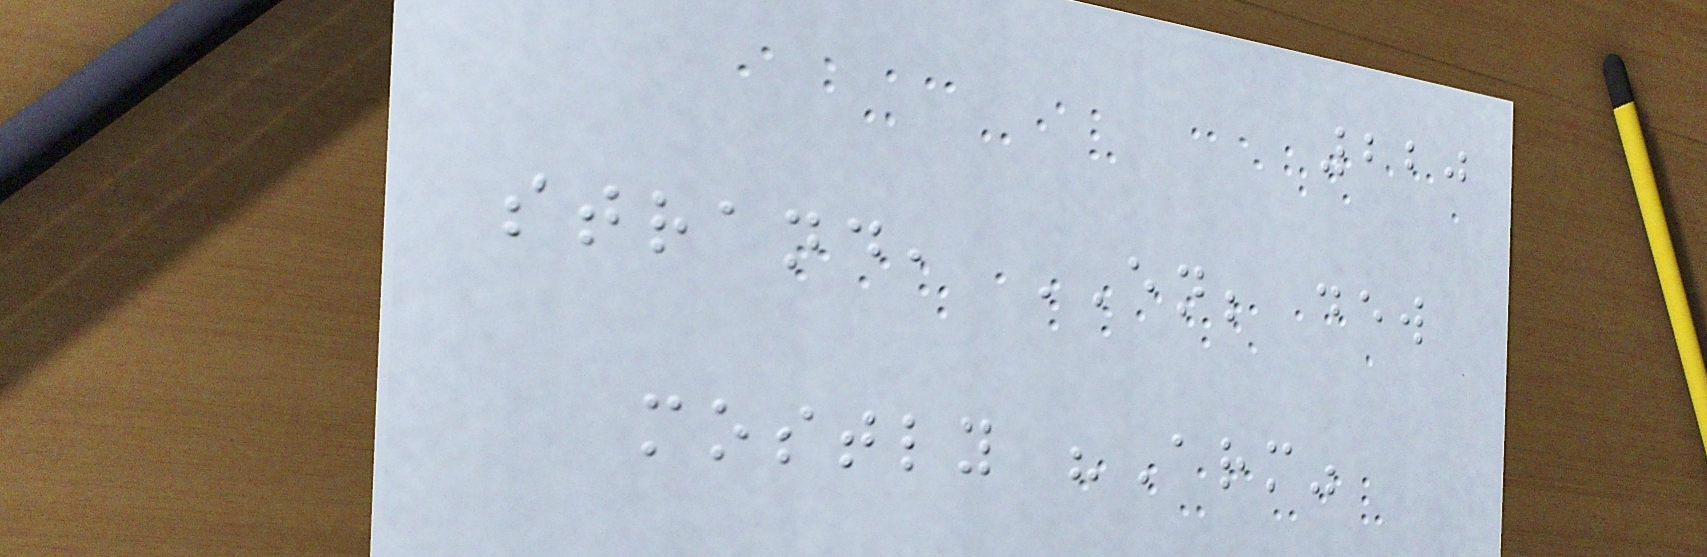220
strand, EN; dew
mostly "Arm"
